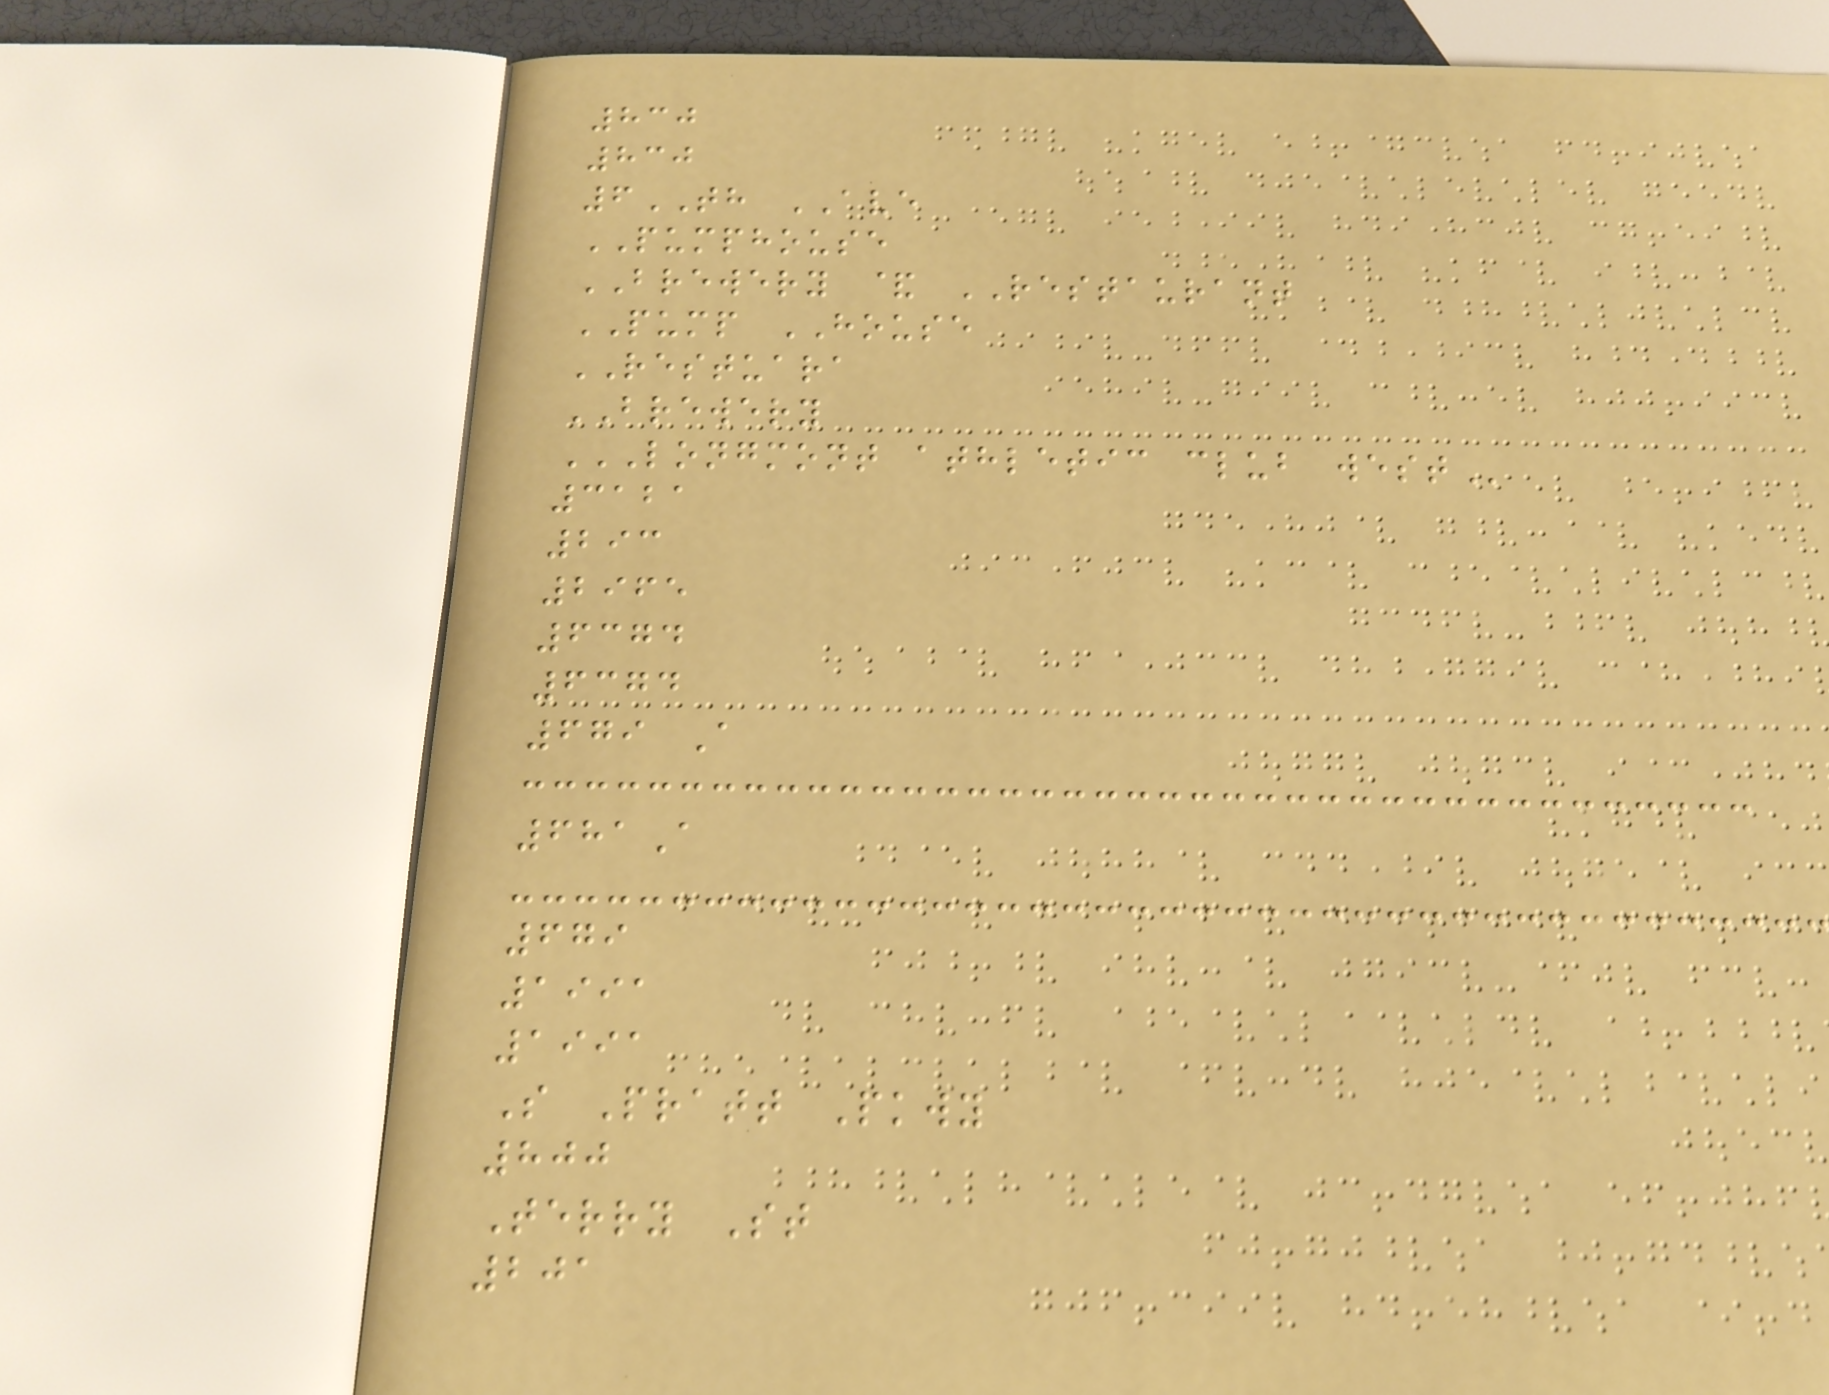830
830
6TH AVE
PUMPHOUSE
BREWERY & RESTAURANT
PUMP HOUSE
RESTUARA
BREWERY
LONGMONT ATHLETIC CLUB WEST
3121
293
2965
6374
6374
679 A
681A
679
1991
1991
S Pratt Pkwy
800
Terry St
201
